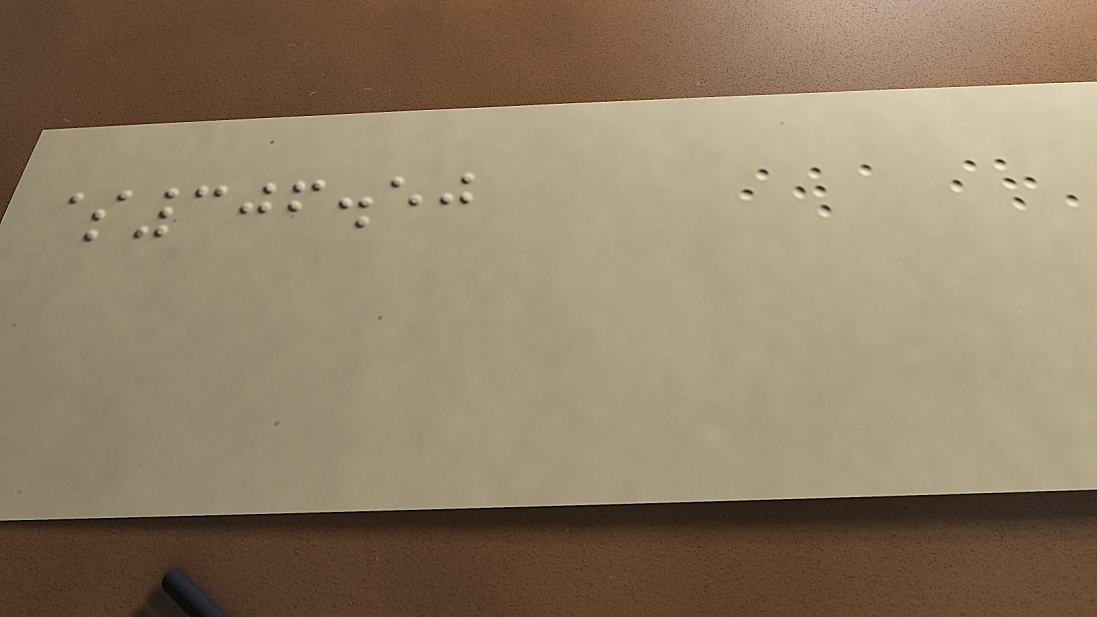$306.50
